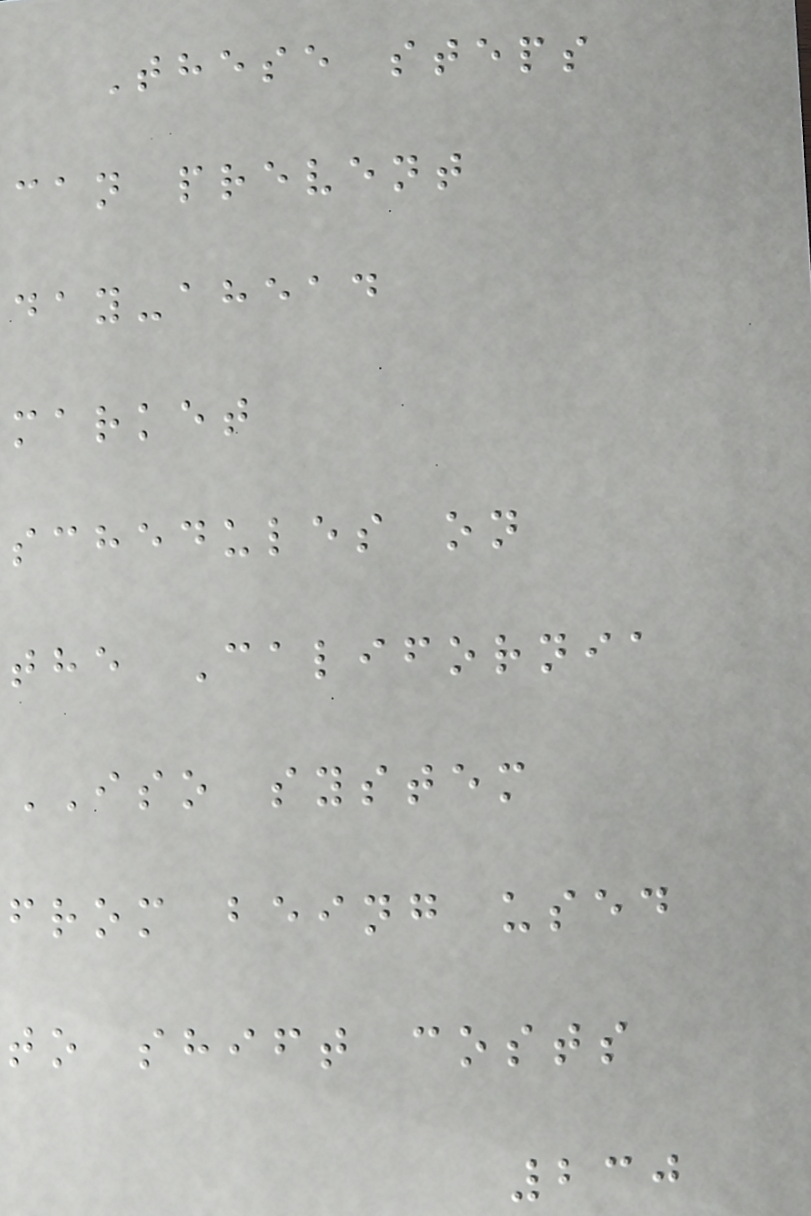These steps
can prevent
day-ahead
market
schedules on
the California
ISO system
from being used
to shift costs
230
